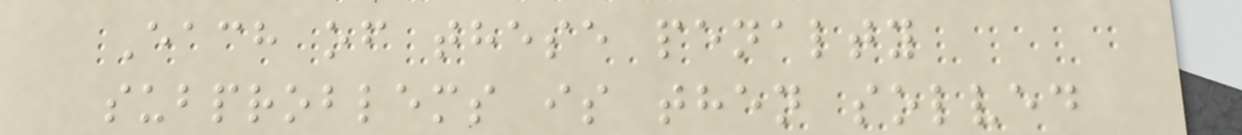Each of these penalty
subproblems is then solved
